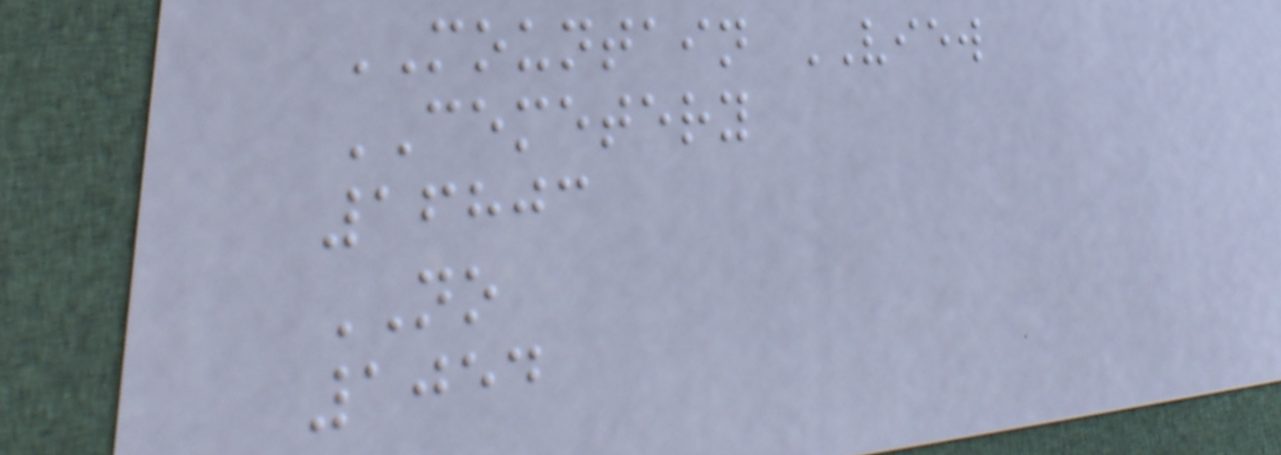MOUNTAIN VIEW
CEMETERY
16803
NO
1054
